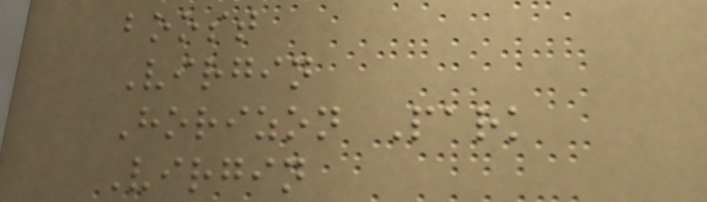boost
Virgin
Horizon Park
Virgin
